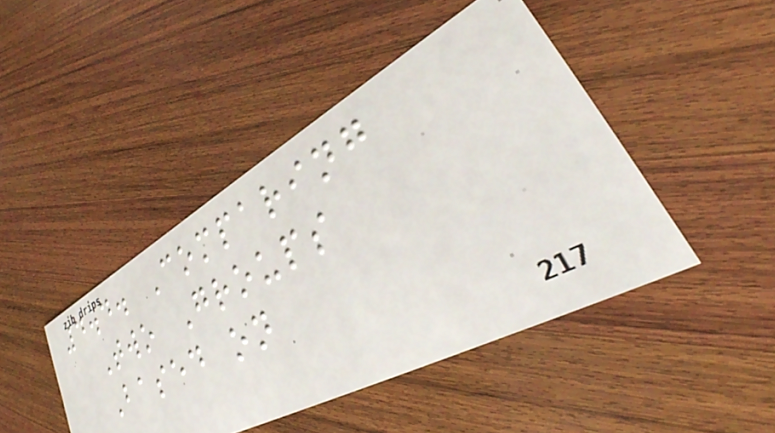4.4. Comparing
Two Groups
Based on
